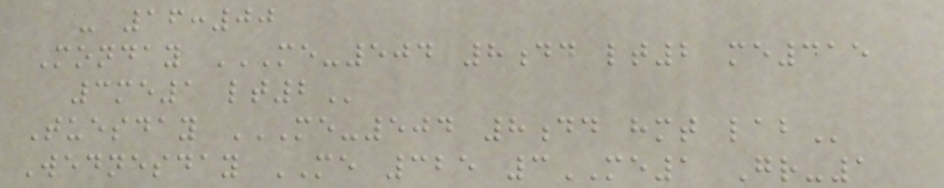- 16:00
Monday ME-504 8DD LT2 ME315
3ME1 LT2
Tuesday ME-504 8DD HMT LAB
Wednesday ME 325 3ME1 Gr-1
